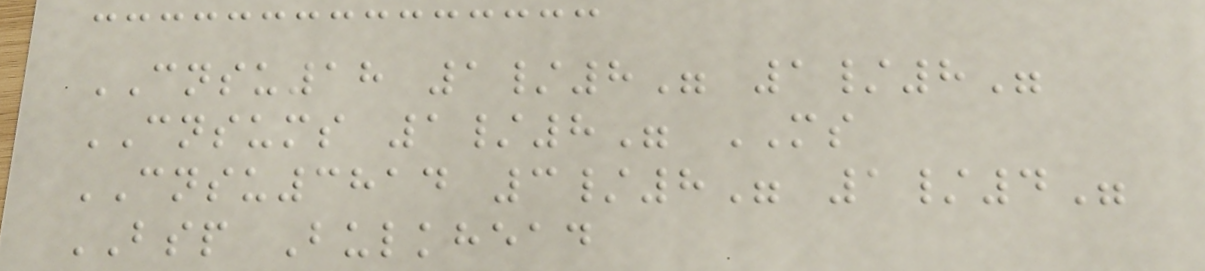CNSU18 1/8" 1/8"
CNSUMS 1/8" MS
CNSU3814 3/8" 1/4"
BSP Bulkhead
